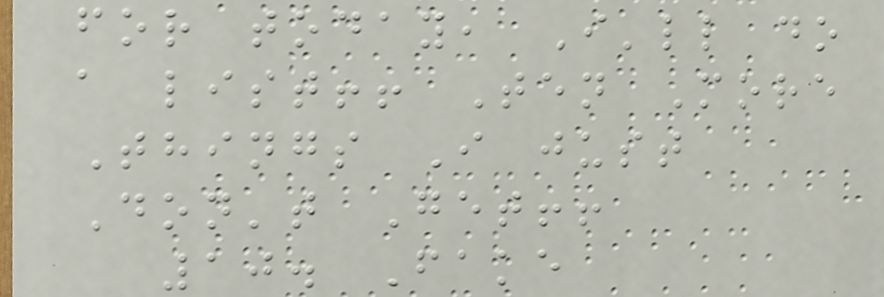for today, I'll do
a list!! Ten More
Things I just
Don't Get!!
10. Fake
